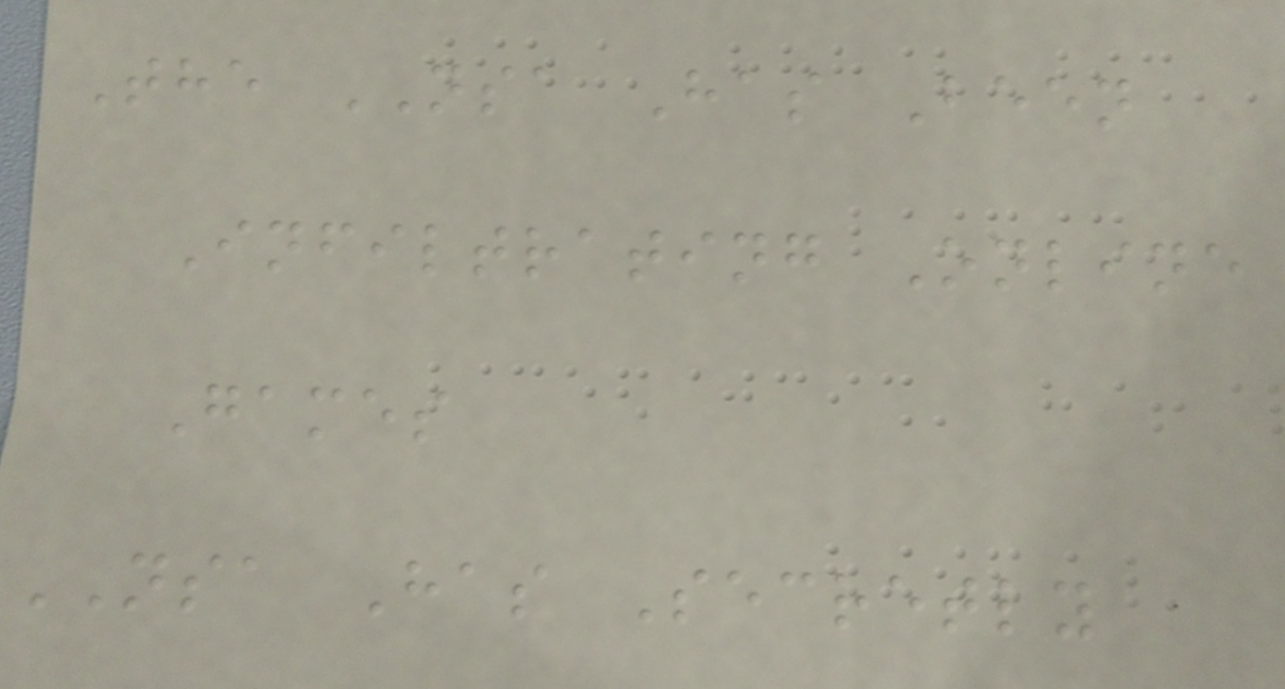The NSA Has Been
Infiltrating Online
Games
NSA Has Secretly
